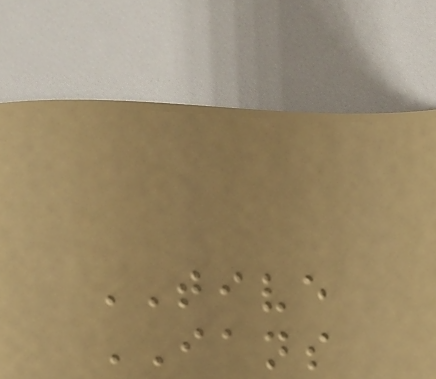TIVE
IANS
